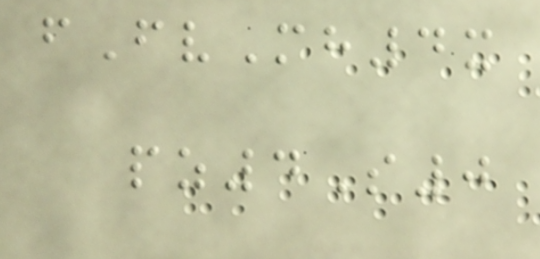fFvMh4x
pz4S0
